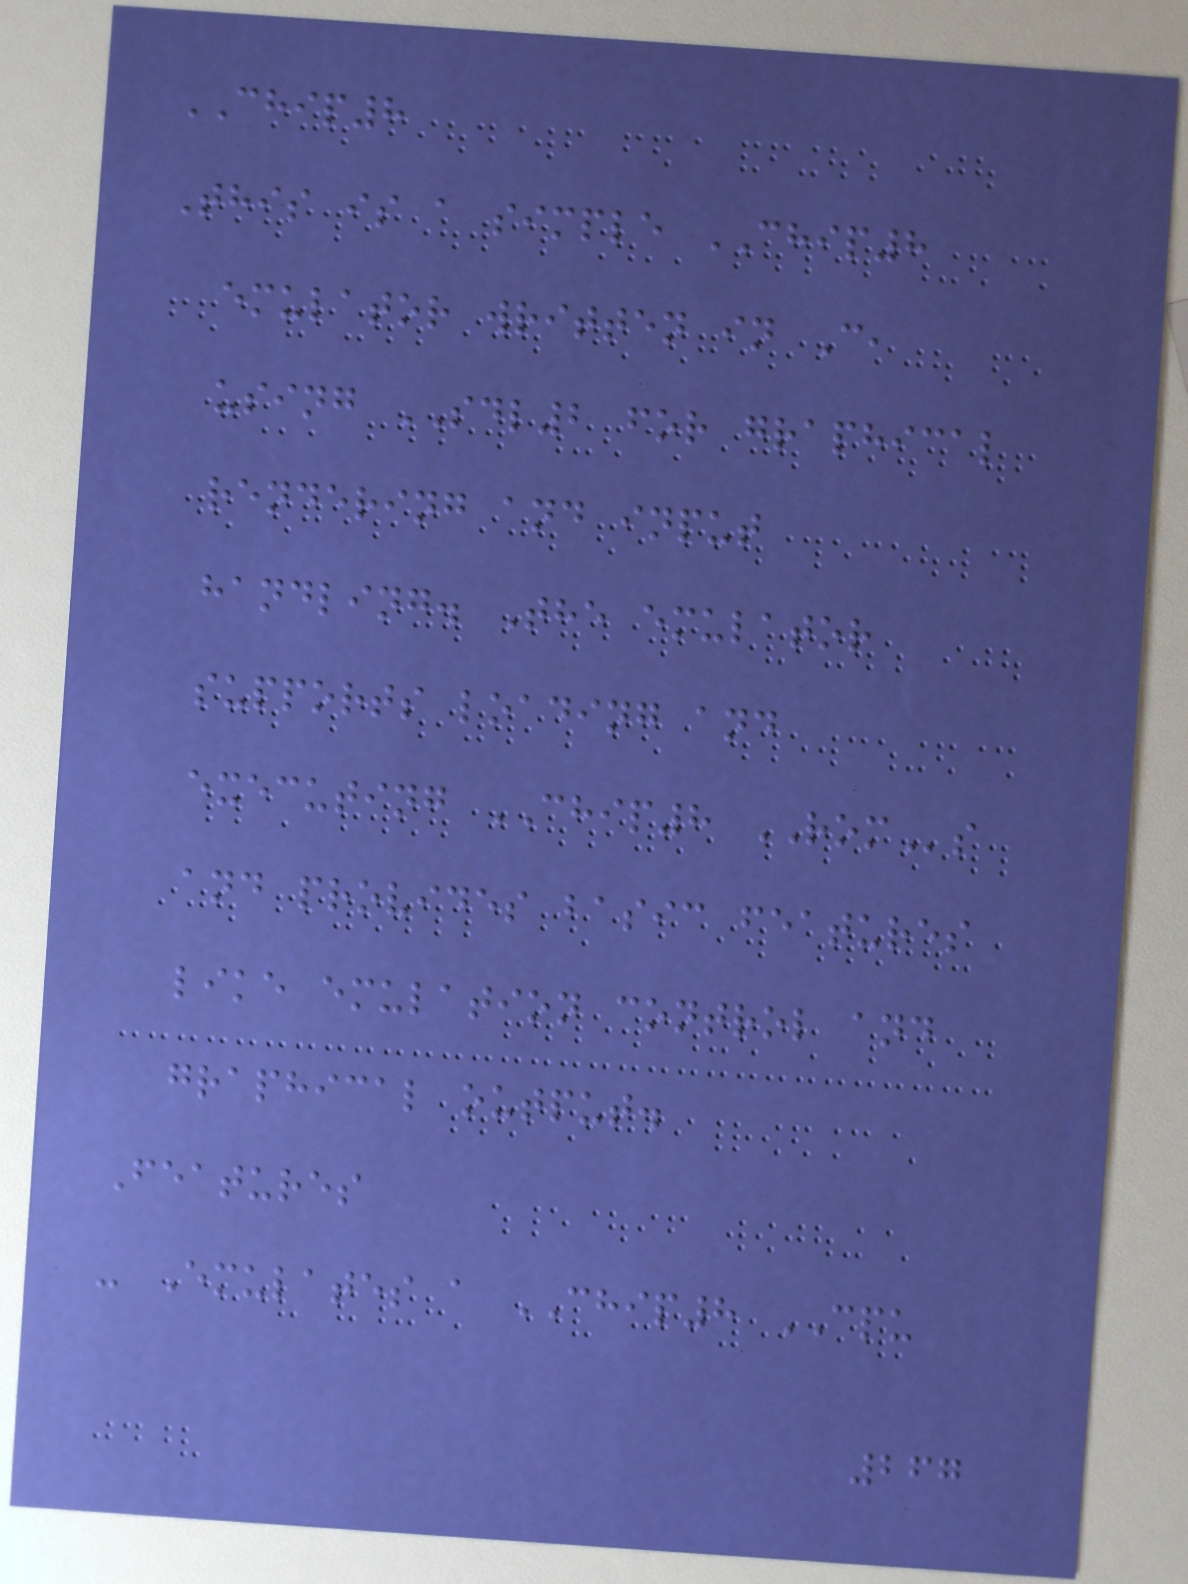CHIP8
This is a simple CHIP8
emulator written in C,
using SDL2 for graphical
rendering and input
handling. The emulator
supports loading and
executing CHIP8 ROMs
and provides basic features
like emulation control and
graphical output.
Features
- Emulates a CHIP8 CPU
267
